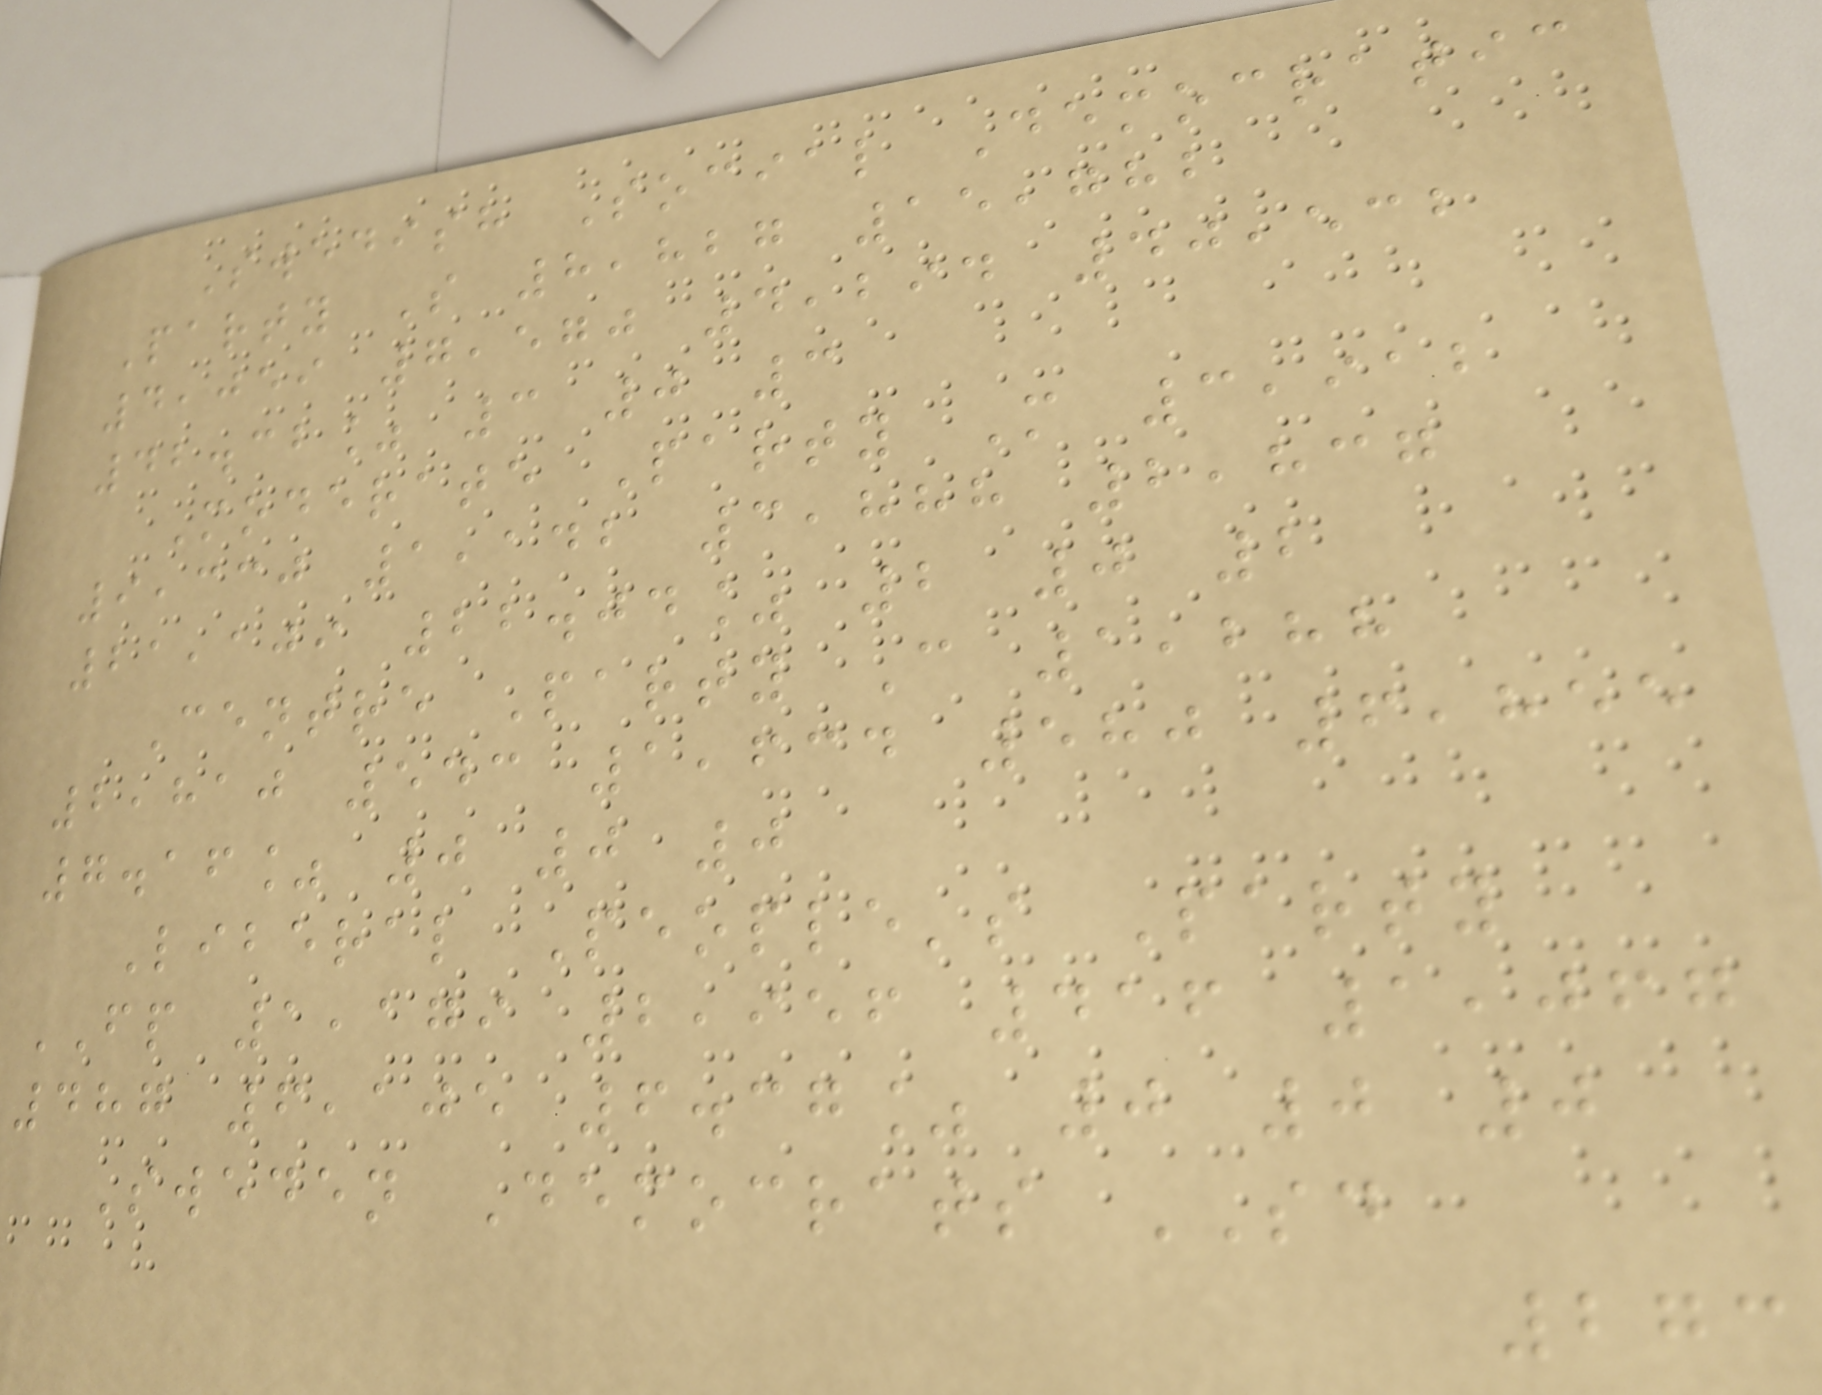Swedish Social Democratic
Party S 8,827 15,782
4,059 7,570 4,294 40,532
42.32% 3 0 3
Moderate Party M 3,912
9,330 1,142 3,888 2,837
21,109 22.04% 2 0 2
Centre Party C 1,288
2,810 543 1,634 580 6,855
7.16% 0 0 0
Liberal People's Party
FP 1,179 2,956 416 1,067
487 6,105 6.37% 0 0 0
Sweden Democrats SD
273
